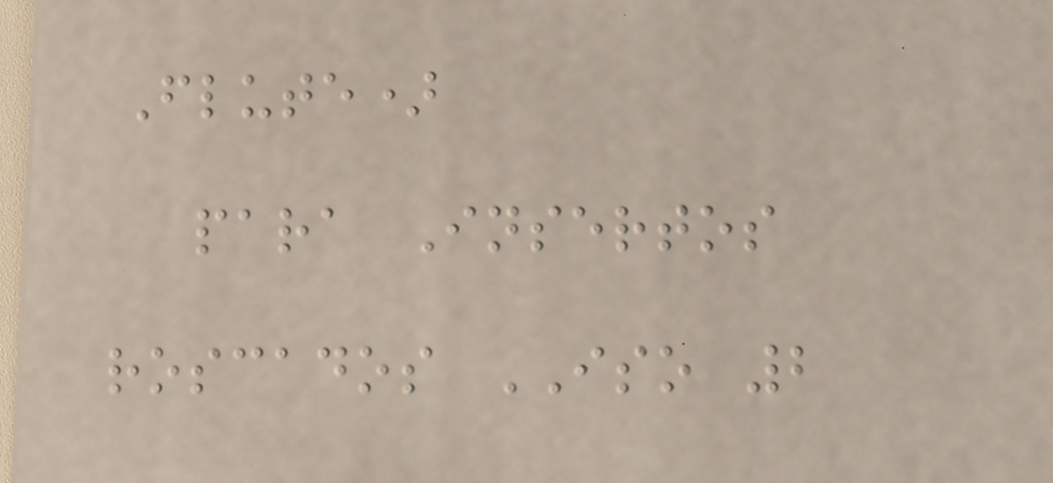Flute)
para Insertos
roscados ISO 2
